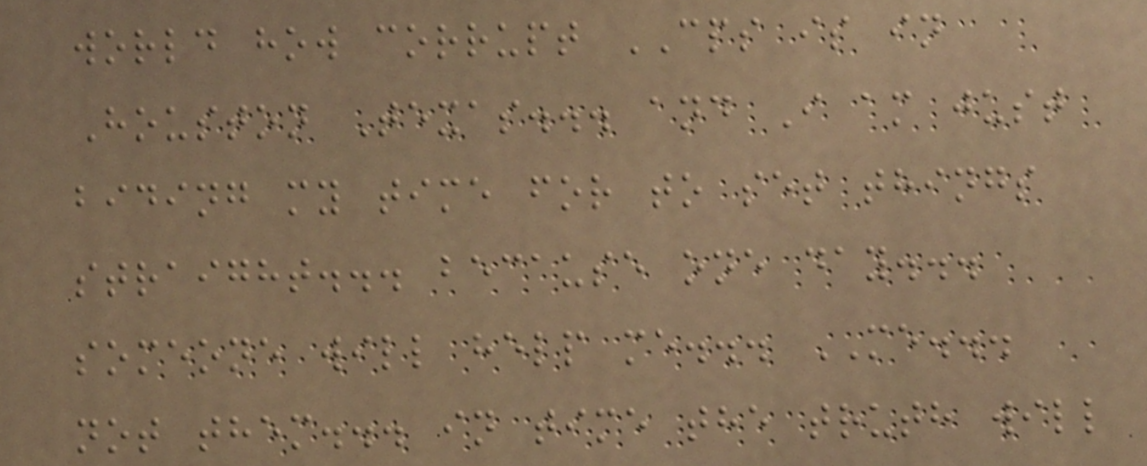world how corrupt CPS is in
Houston Texas... and I am just
biding my time for to set things
straight... because one day...
someone will help me... ME...
not them... in time the truth will
